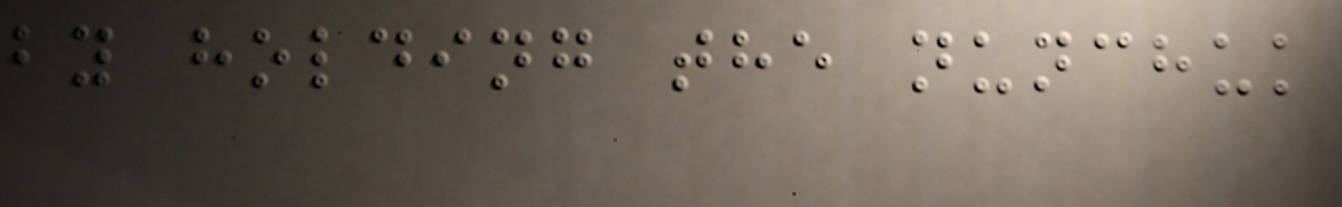by holding the nunchuk
